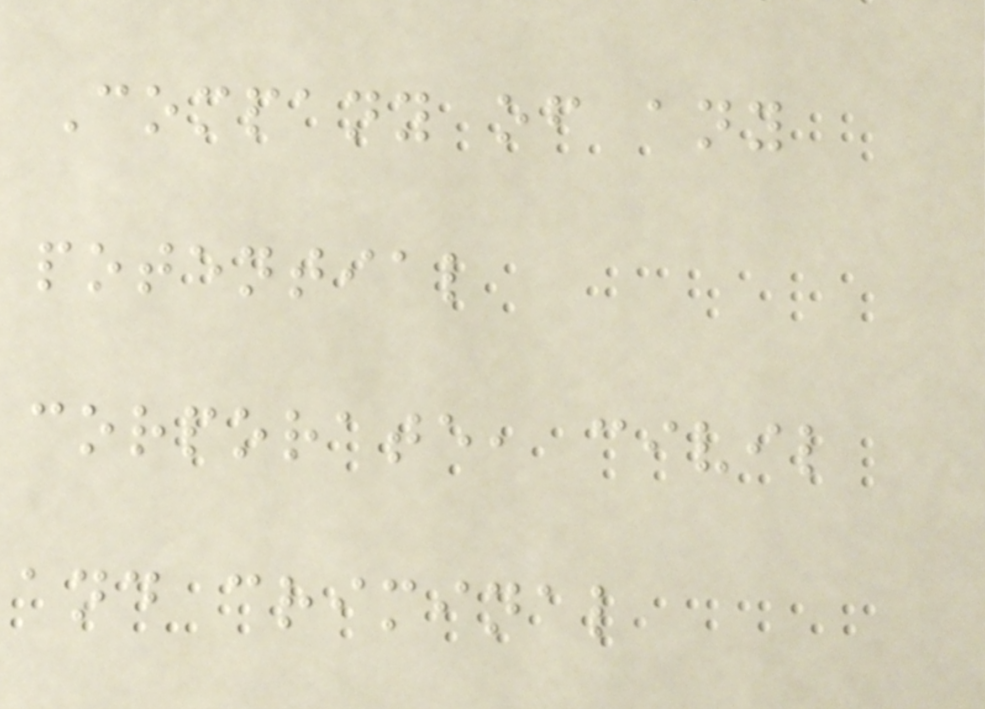Company of any
potential
corporate, civil
and criminal
